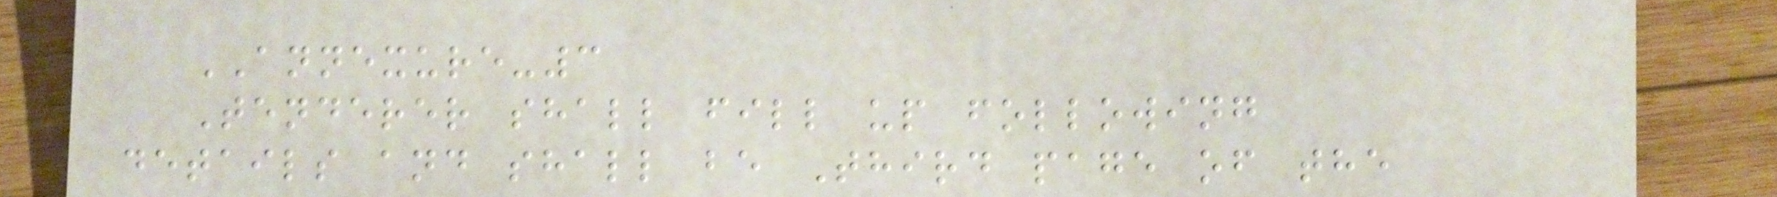ANNEXURE-3
Tenderer shall fill up following
details and shall be Third page of the
